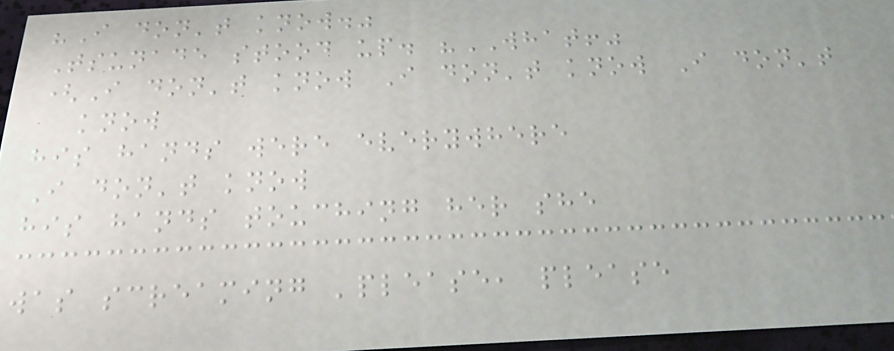"I don't know."
Tsunade stood up. "WHAT!"
(I don't know I don't know I don't
know
his hands were everywhere
I don't know
his hands touching her she
was screaming 'please, please
